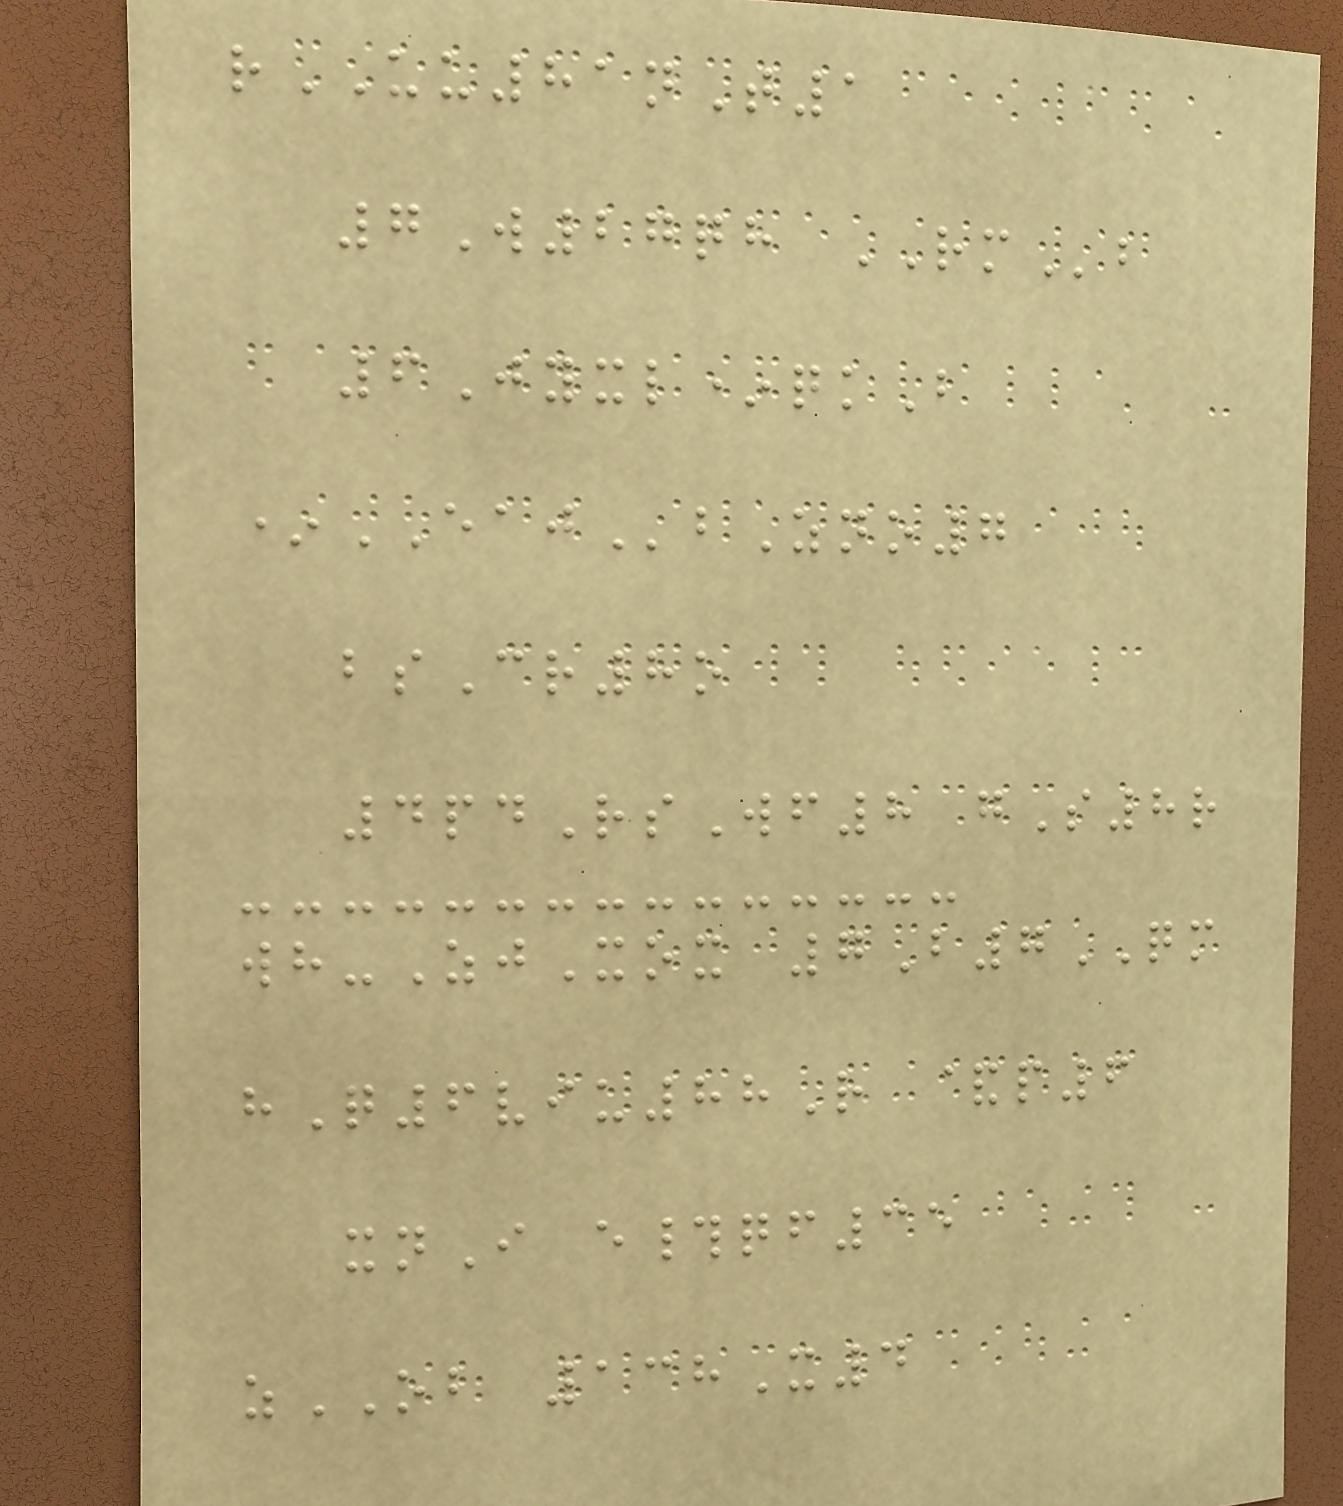rUU81nT1
7W27qh RMb
6Jyxl*qkB
*EAJbZno7
bsCr8o
4pdRsWf8 gS8r
wh-ZjXox 7B7QM
hQ6viu88R &p6
xnI e#qf35
zOB 138X4
